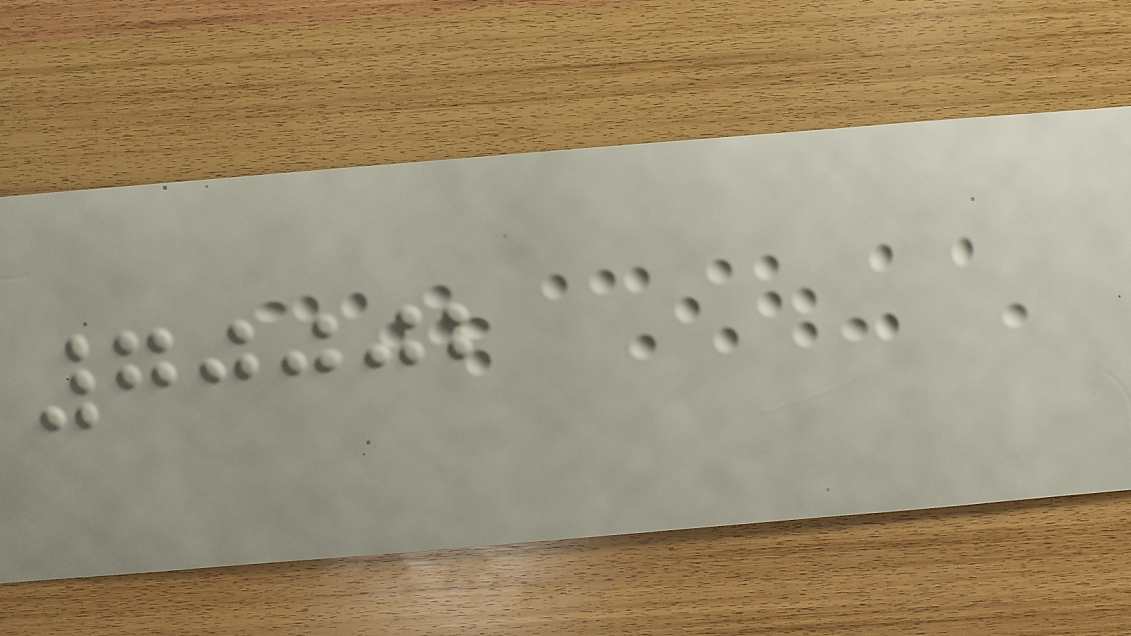70002
